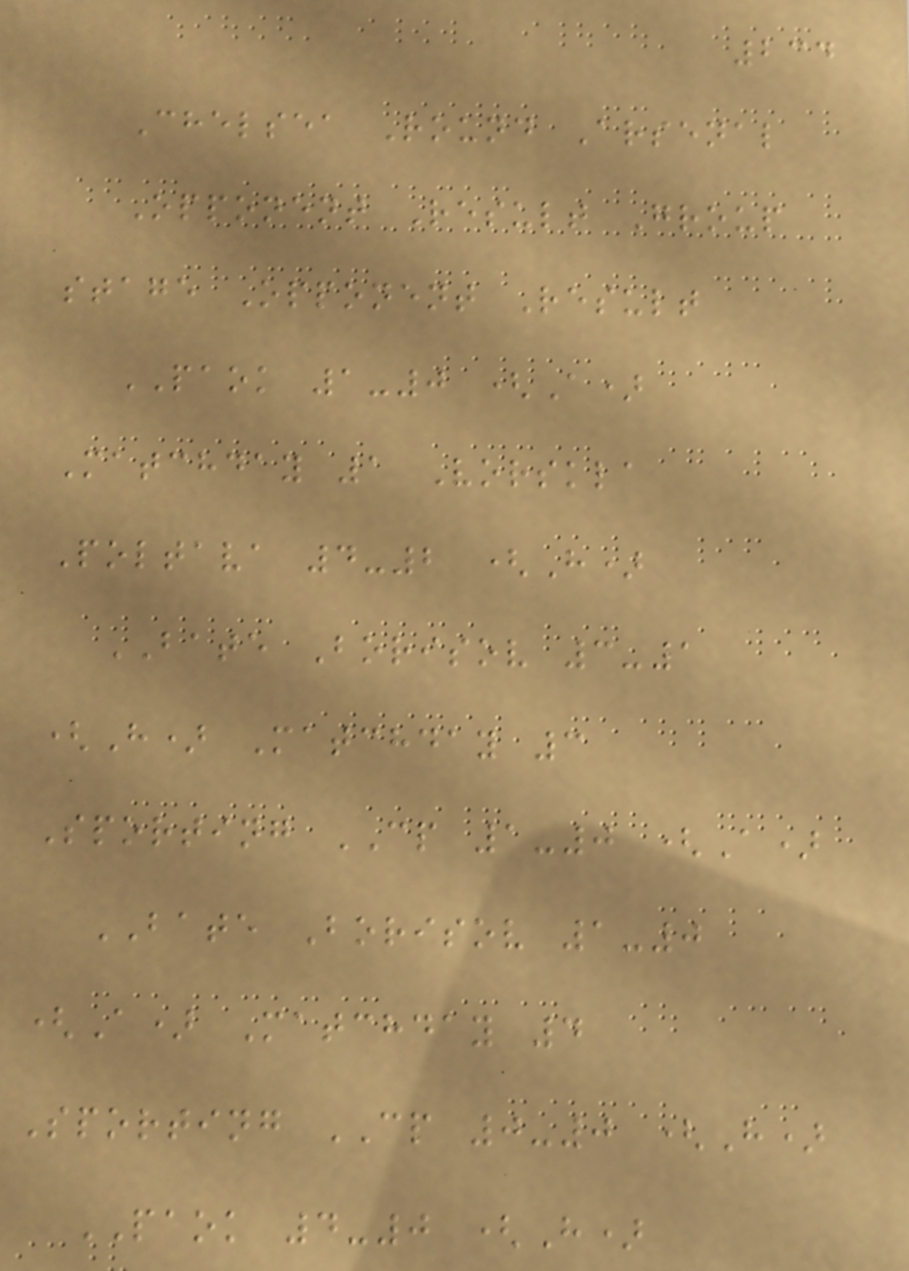234
Chelsea Round Arsenal
Opponent Result Group
stage Opponent Result
PAOK 1-0 (A)
Matchday 1 Vorskla
Poltava 4-2 (H)
BATE Borisov 3-1
(H) Matchday 3
Sporting CP 1-0 (A)
BATE Borisov 1-0
(A) Matchday 4
Sporting CP 0-0 (H)
PAOK 4-0 (H)
